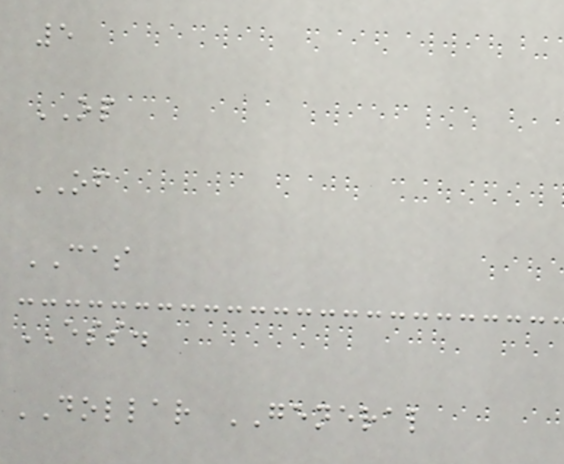5
OP
OF
CAS
ESS.
DOLLAR GENERAL
